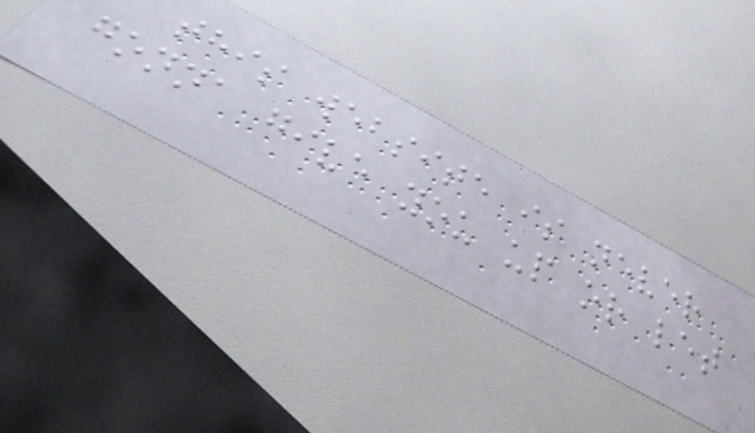this website is never
gonna give you up or let
